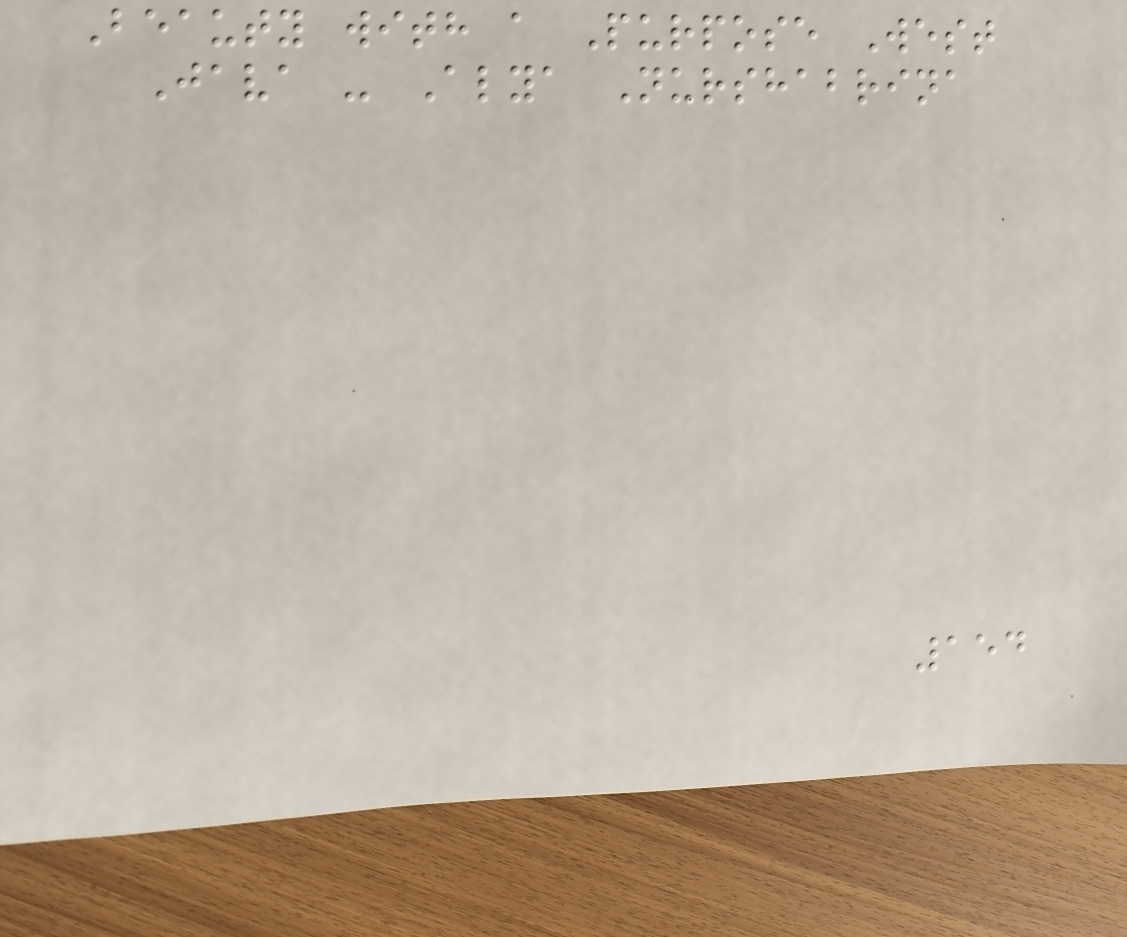Beauty with a Purpose West
Java - Alya Nurshabrina
154
